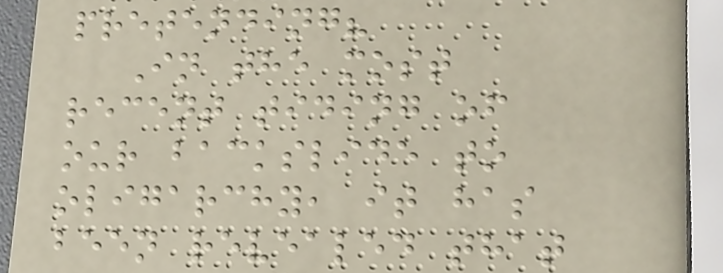pretending?
In the most
recent tiding of
our backslide to
oligarchy, it has
been revealed that
